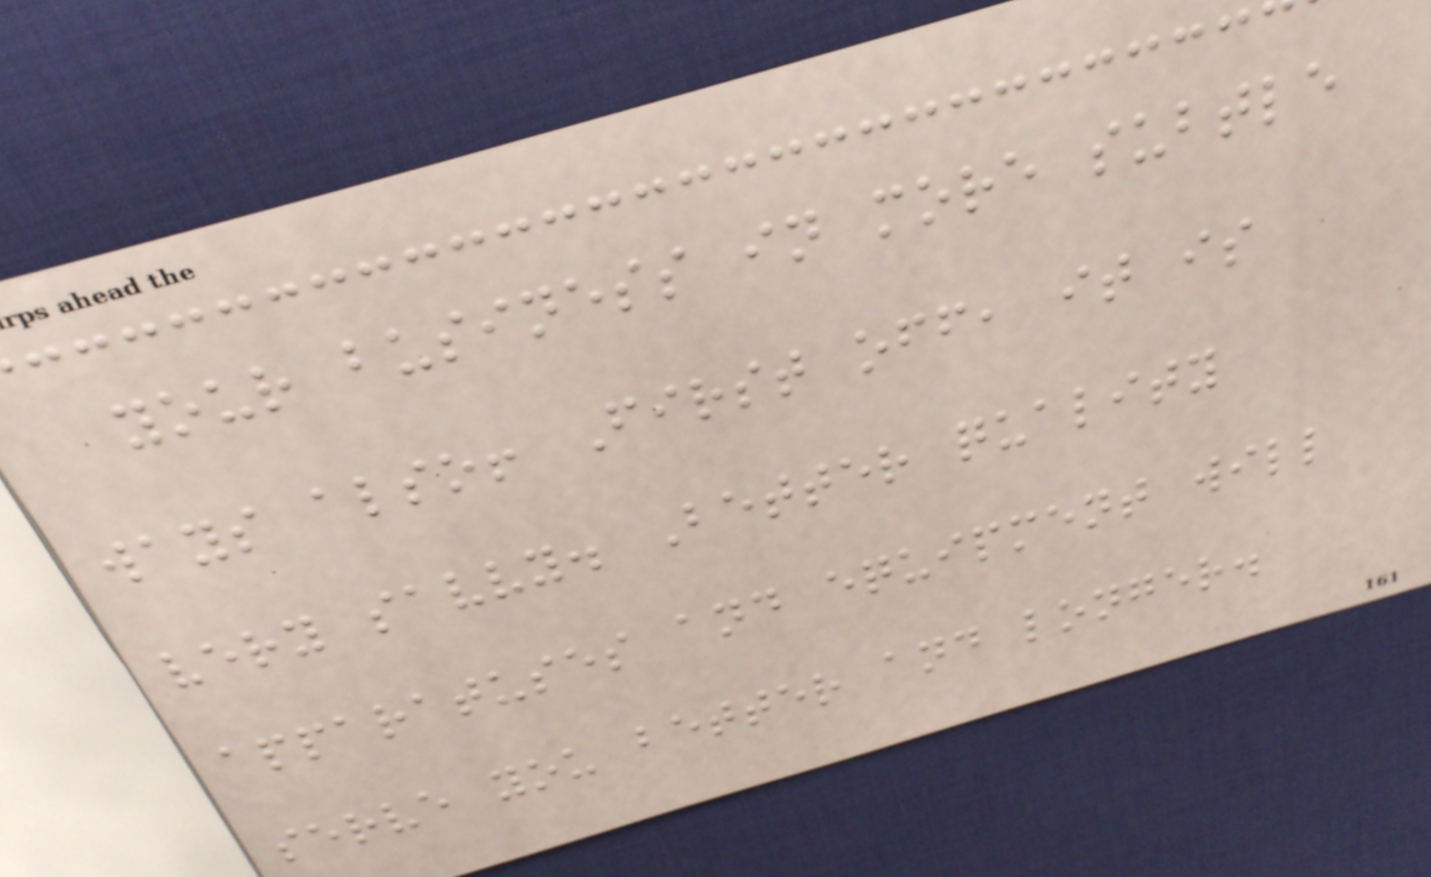your business in more subtle
ways also! First off, it is
very savvy. Better quality
apparatuses and equipment will
serve you better and longer.
